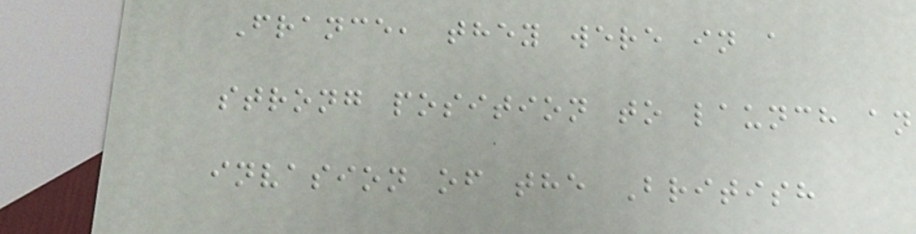France, they were in a
strong position to launch an
invasion of the British
